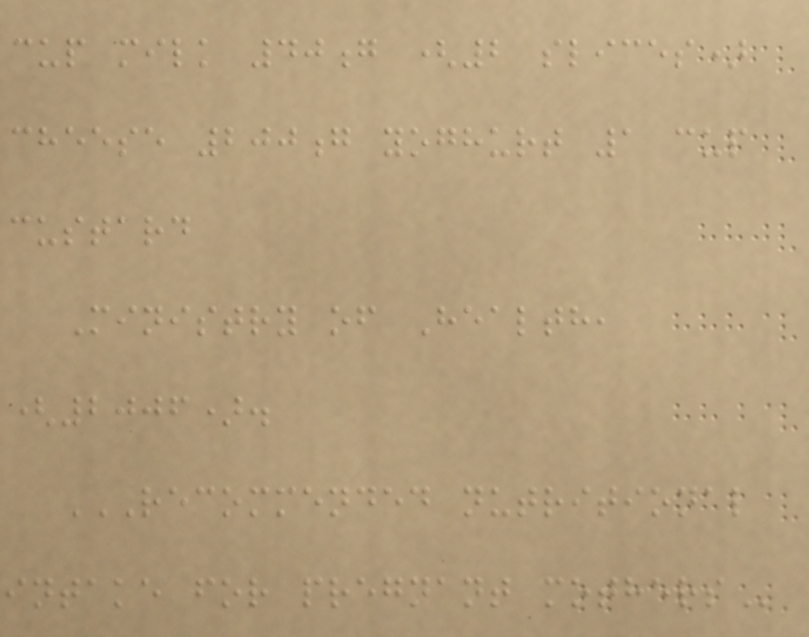cup milk 40g (2 slices)
cheese 200g yoghurt 1 cup
custard
Ministry of Health,
(2006).
RECOMMENDED NUTRITIONAL
INTAKE FOR PREGNANT MOTHERS
